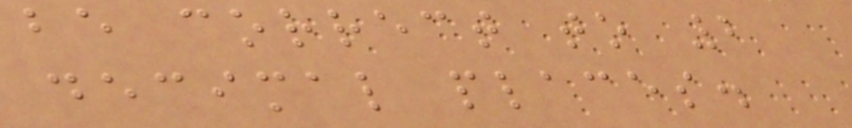be correct to 2
decimal places.
